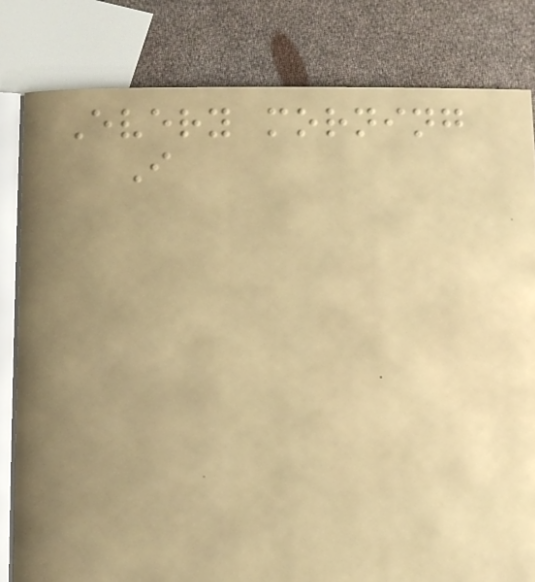Every morning
I
